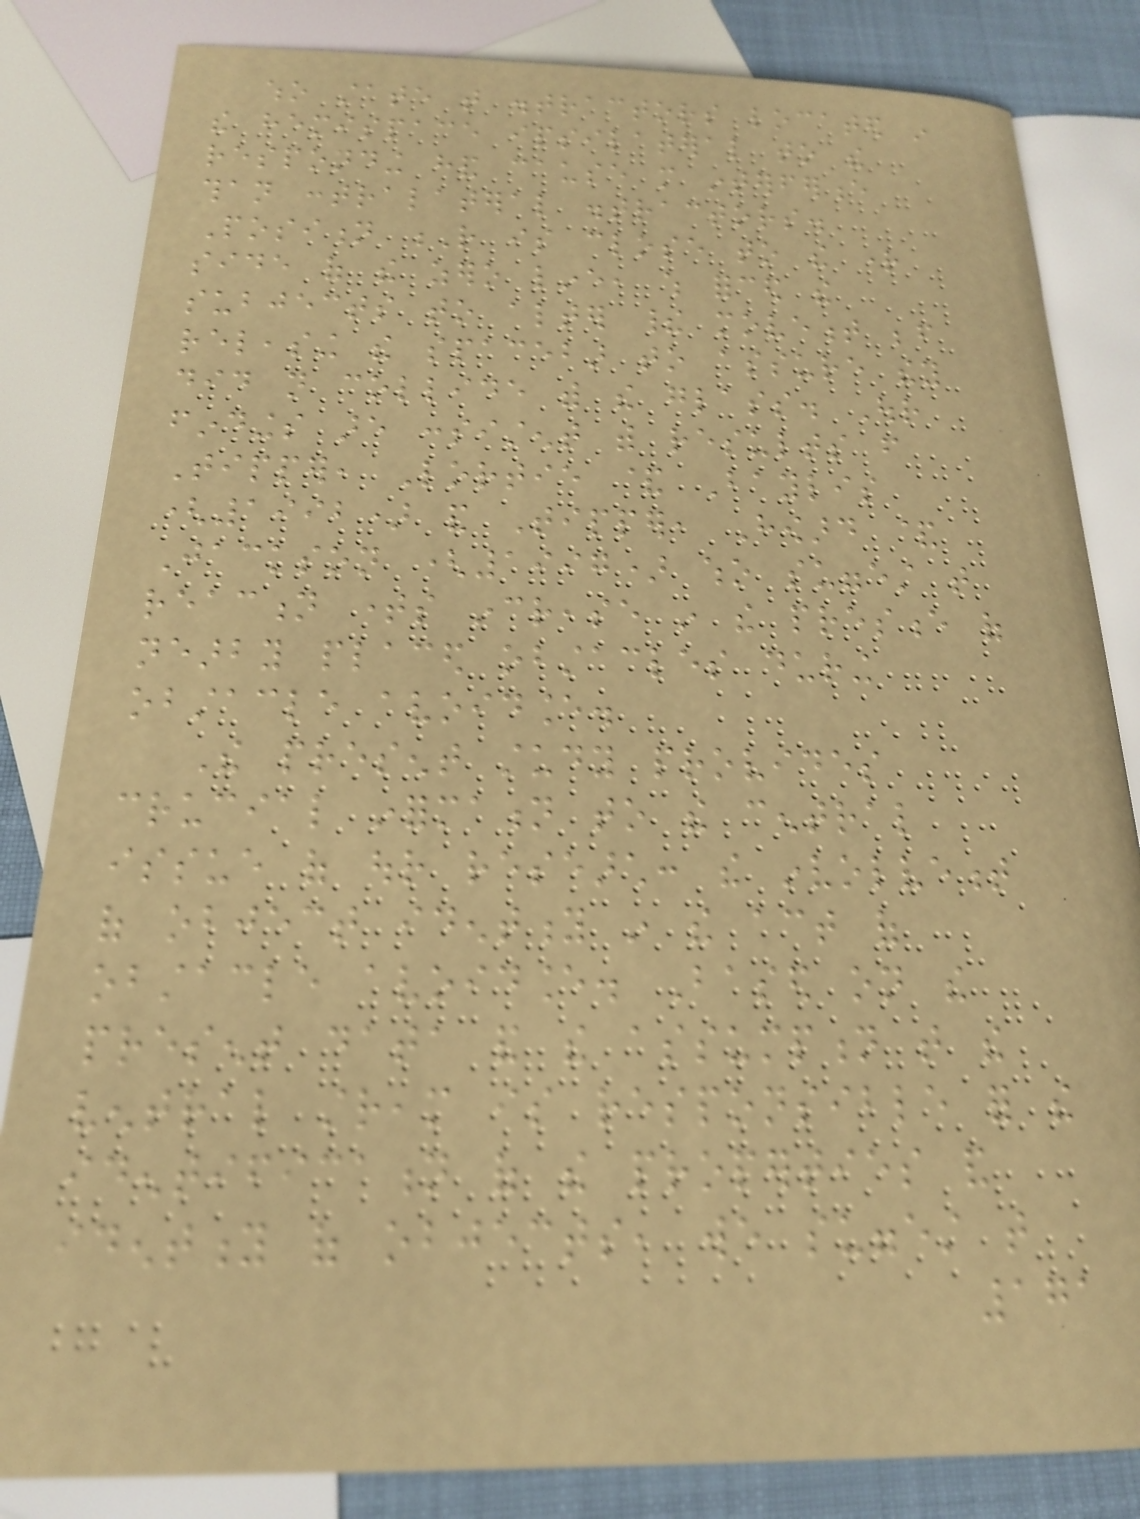who state that distractors located in
the hemispace ipsilateral to the
responding hand cause more interference
than contralateral distractors.
Position R is close to the right
side of the zero line, which forced the
subjects to alter their movement before
releasing the spacebar to assure they
did not collide with the glass. Our
findings are consistent with results from
Tipper, Lortie & Baylis
(1992) and Tipper, Howard &
Jackson (1997) who suggest that
reaction times increase in the presence of
nearby placed obstacles during
obstacle avoidance.
The present study provides
crucial information to the central
issue of our research: the involvement
of object identity in the act of
obstacle avoidance. Based on the
present data and the assumption that the
ventral stream is responsible for the
identification of the properties and
identity of objects, we suggest that
171
